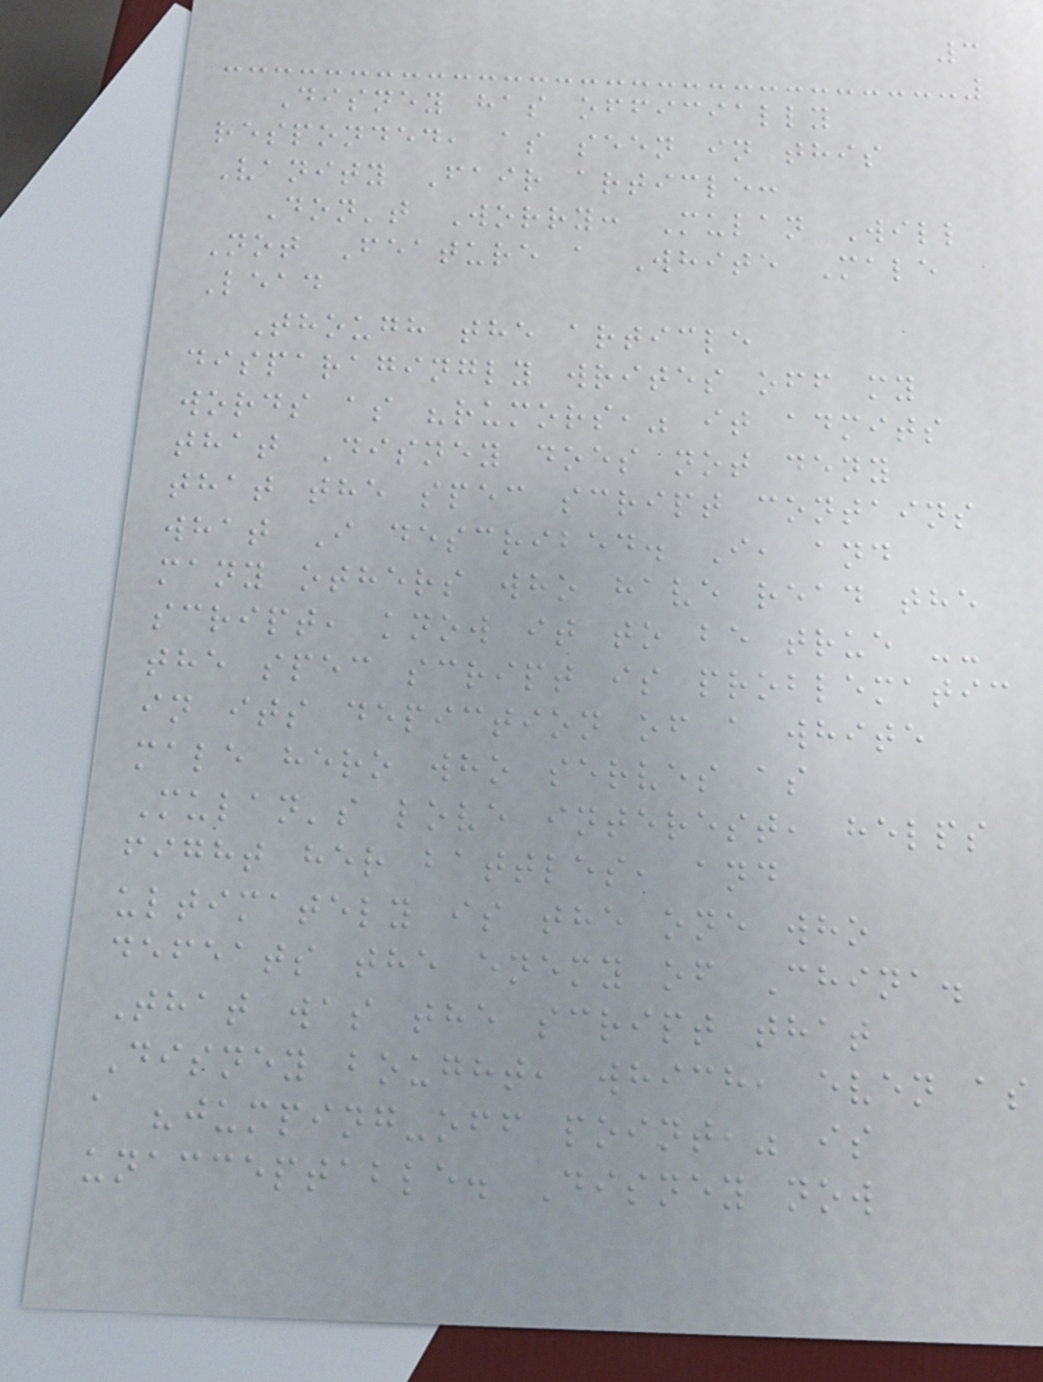3
Disney has officially
responded, as seen in this
Vanity Fair article:
Don't Worry: Mulan Will
Not Feature a White Male
Lead
Though the article
disparagingly writes off my
words as "rumors," it admits
that Disney does not deny
that the spec script contains
what I described. I, and
many others who have read the
script, know it to be true --
the spec script is problematic
in its depiction of a white
male hero who serves as
Mulan's love interest, helps
fight her battles, and
ultimately is the one who
defeats the enemy of China.
That was the script that
Disney bought, which, even as
a "jumping-off point," is
unacceptable. Disney now
